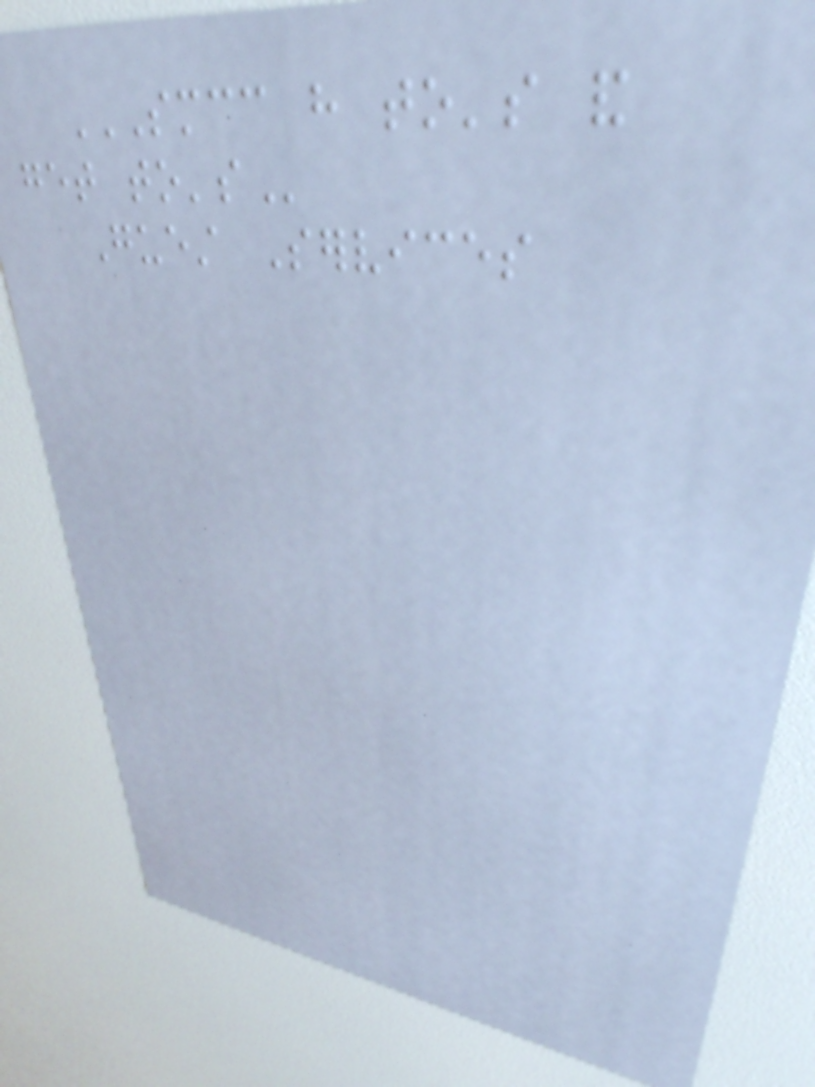SMCC HAVE TO'S AND
GET TO'S
Guest Services
